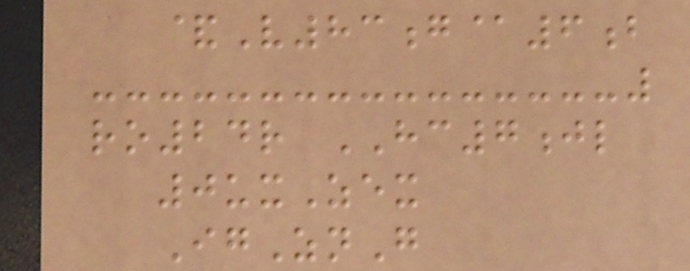&V83g@6b
ro24r HC7jl
0uxZex
IgZnG
